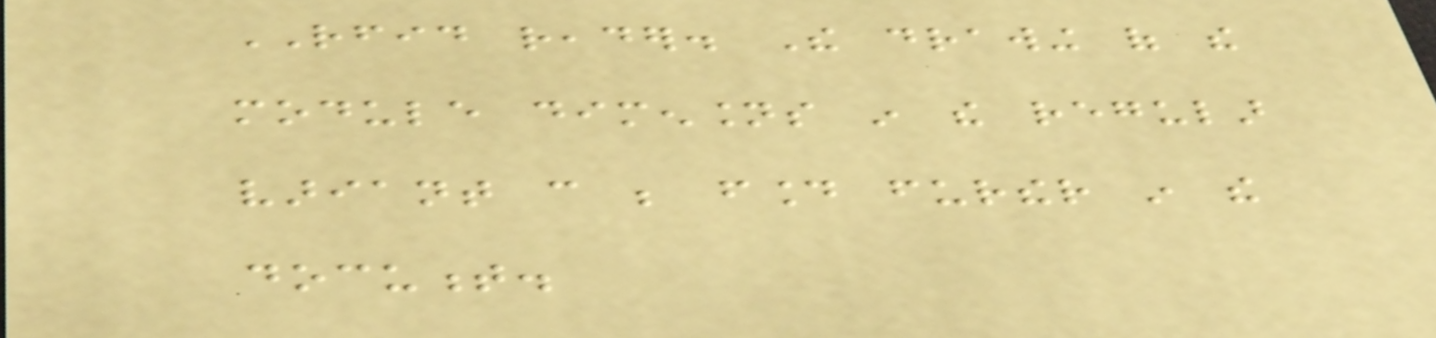RFID reader. The drawing of the
module dimensions in the regular
variant can be found further in the
document.
